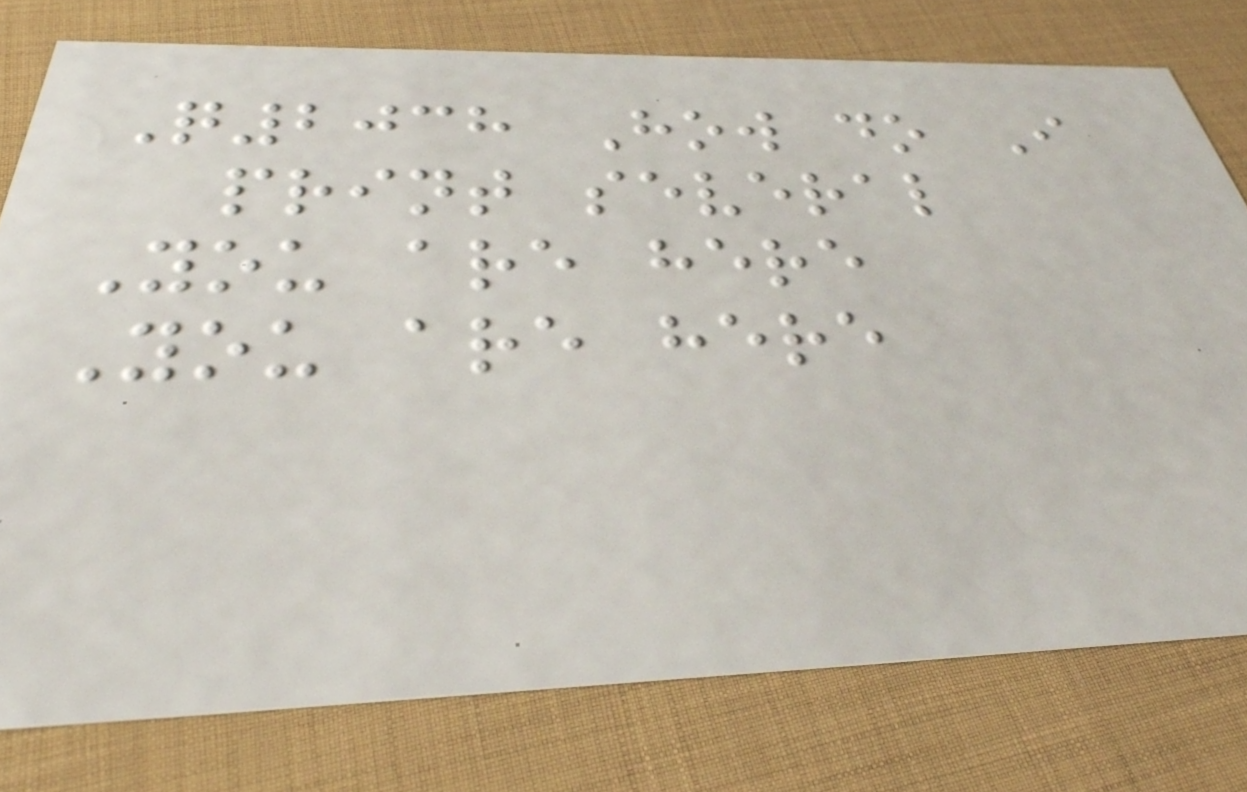Q2038 How do I
print several
You are here
You are here
